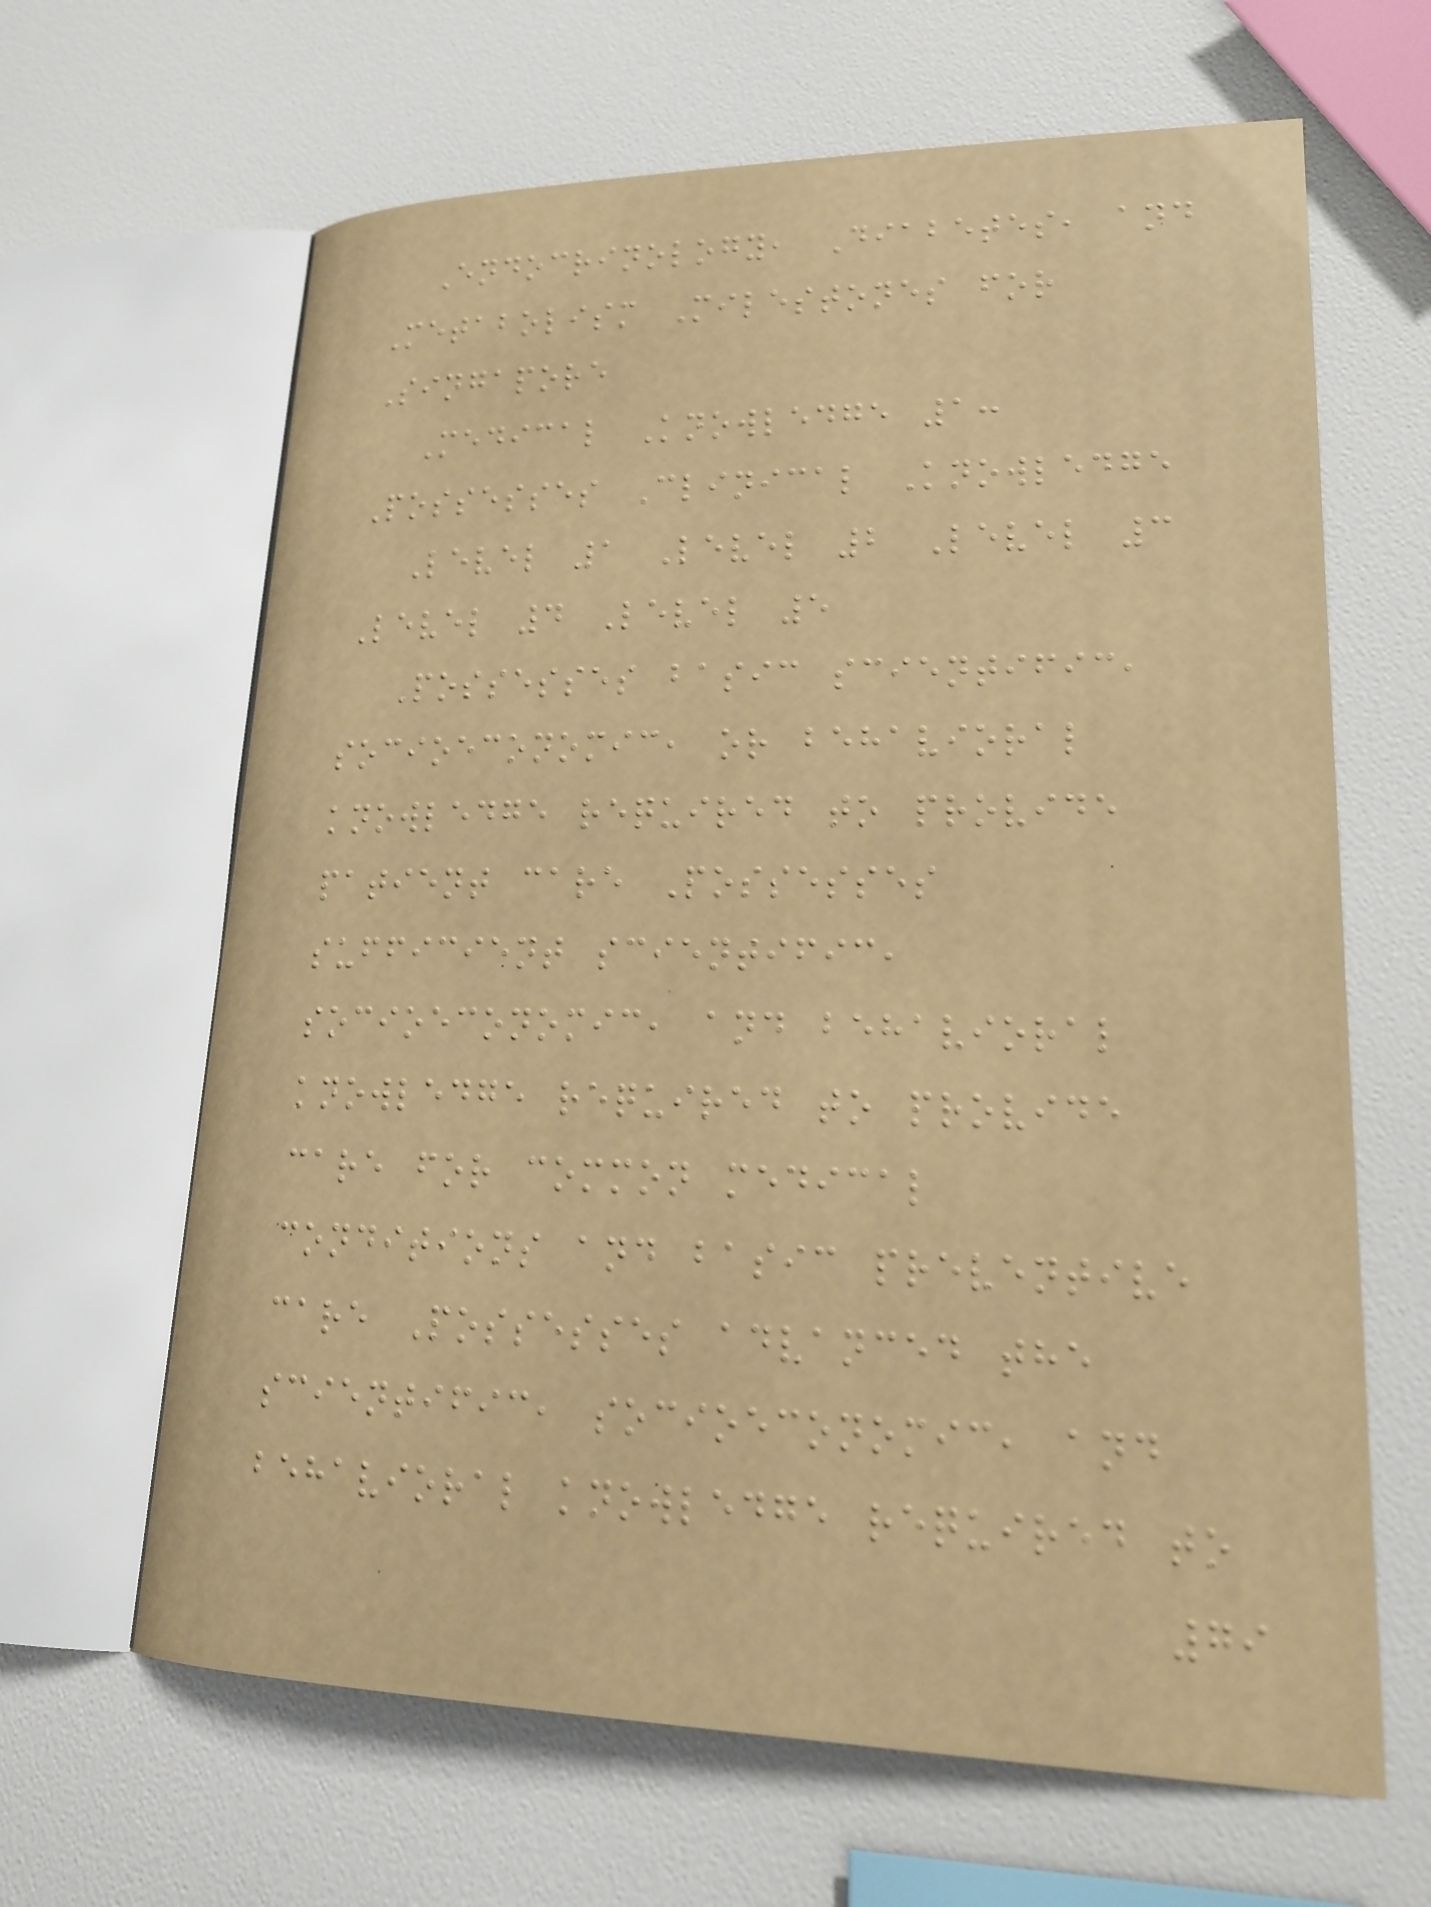Endocrinology, Diabetes, and
Metabolism Milestones for
Singapore
Medical Knowledge 1:
Possesses Clinical Knowledge
Level 1 Level 2 Level 3
Level 4 Level 5
Possesses basic scientific,
socioeconomic, or behavioral
knowledge required to provide
patient care Possesses
sufficient scientific,
socioeconomic, and behavioral
knowledge required to provide
care for common medical
conditions and basic preventive
care Possesses advanced the
scientific, socioeconomic, and
behavioral knowledge required to
79
